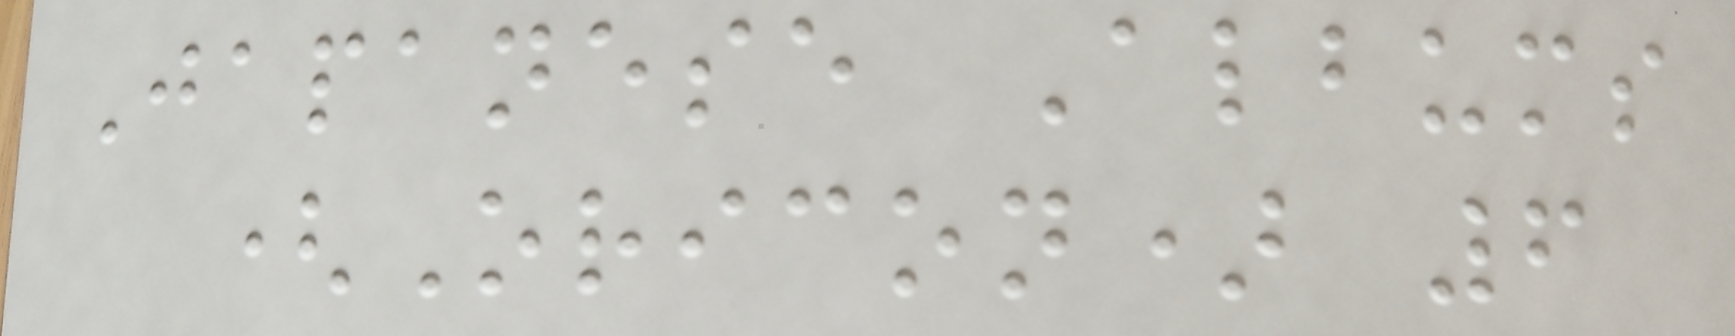Japanese Albums
(Oricon) 6
